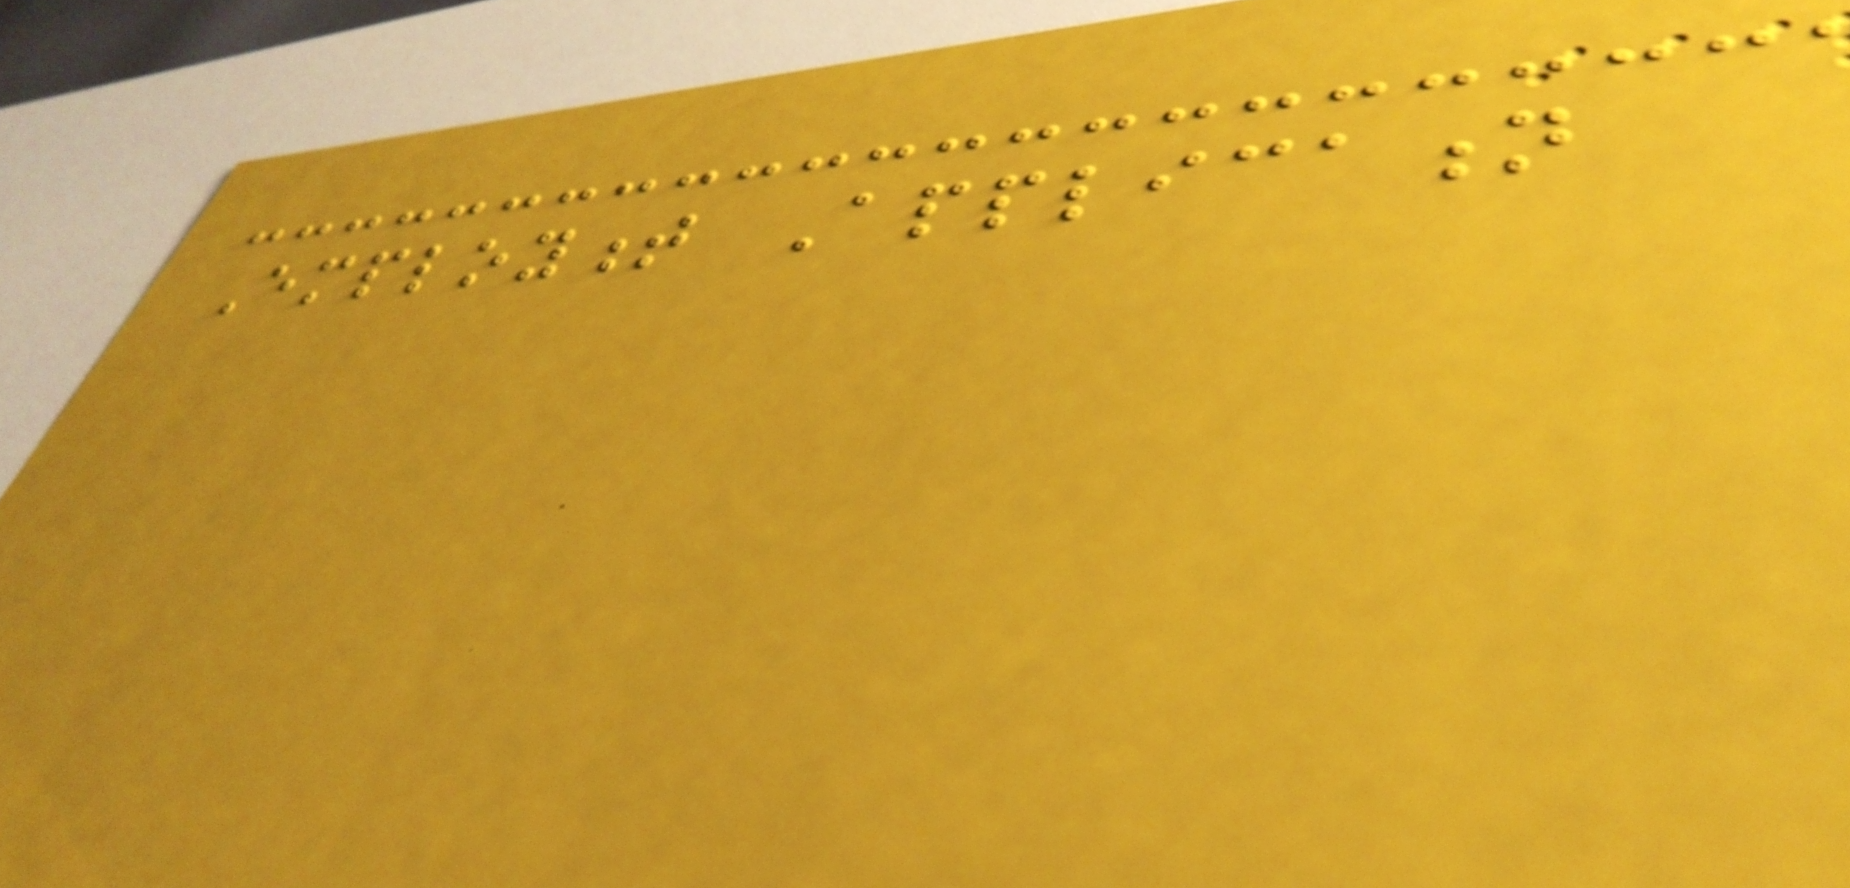Employment Application
